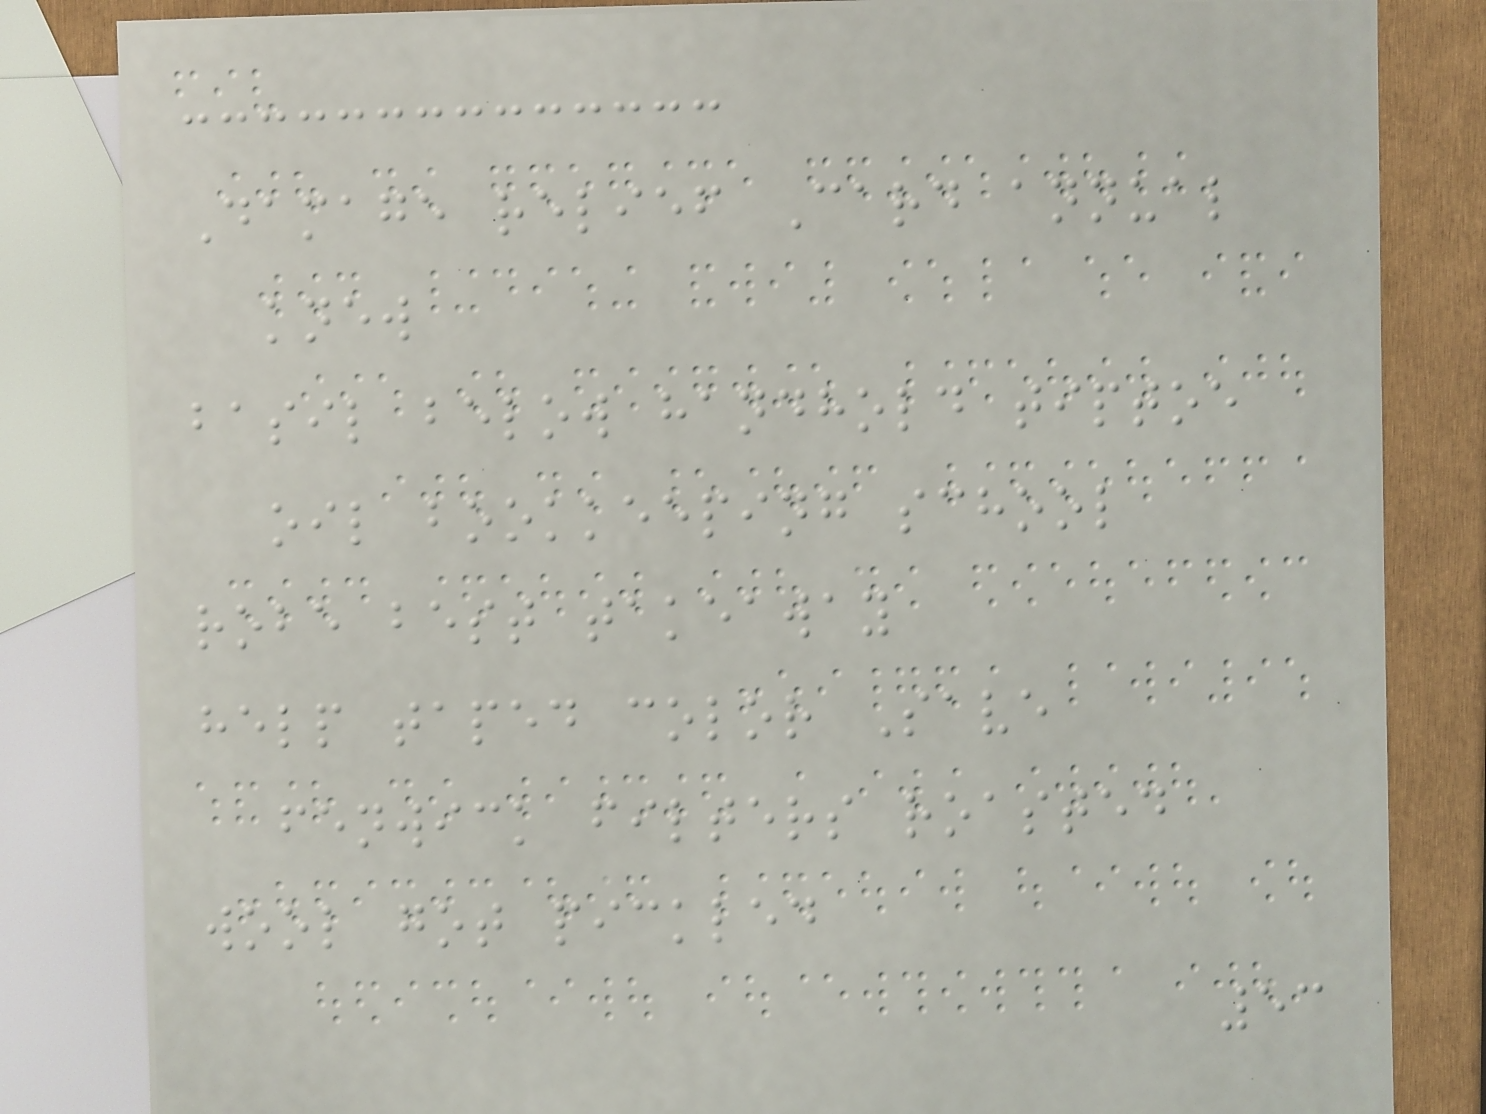Damage relief Card annual
knew
basil below handhold tiptoe
oil bookkeeping school
robe best takeaway
help taped color Save
fenwick filters roasted
wool got pickled
53
